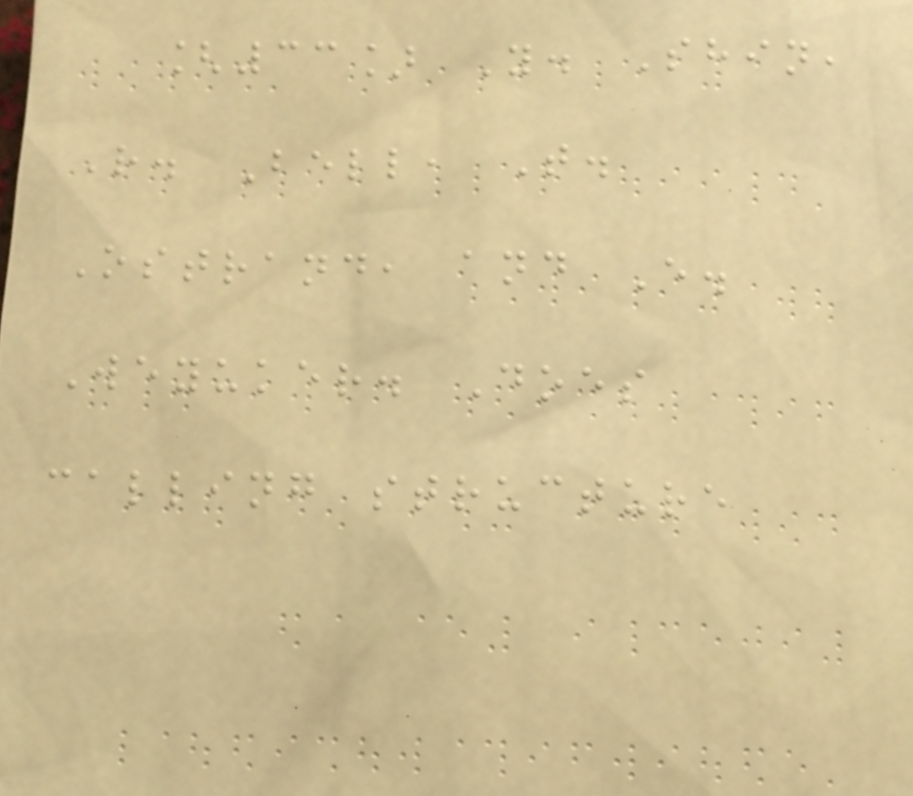[33] Y. Shin,
R. Bell, T.
Ostrand, and E.
Weyuker. Does
calling structure
